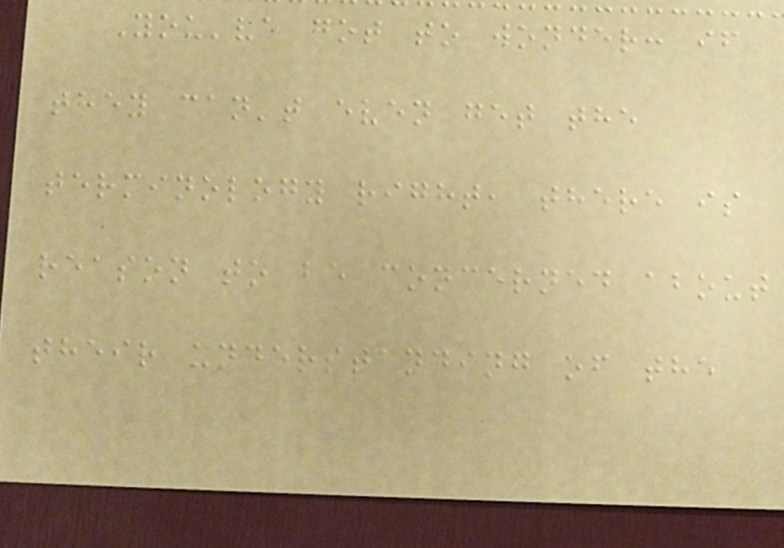You've got to wonder: if
they can't even get the
terminology right, there is
reason to be concerned about
their understanding of the
